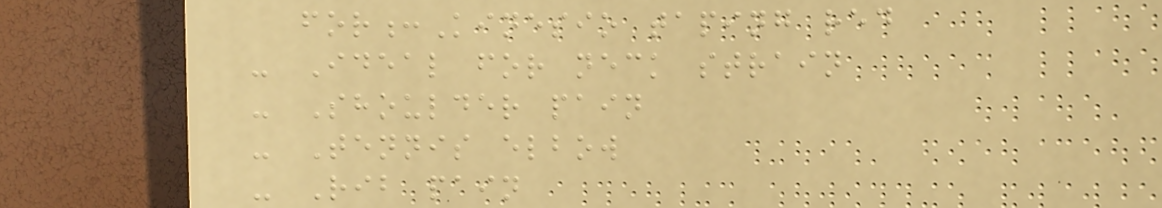for:Kinesio taping red
- Ideal for neck strain
- Shoulder pain
- Tennis elbow
- Rib pain
